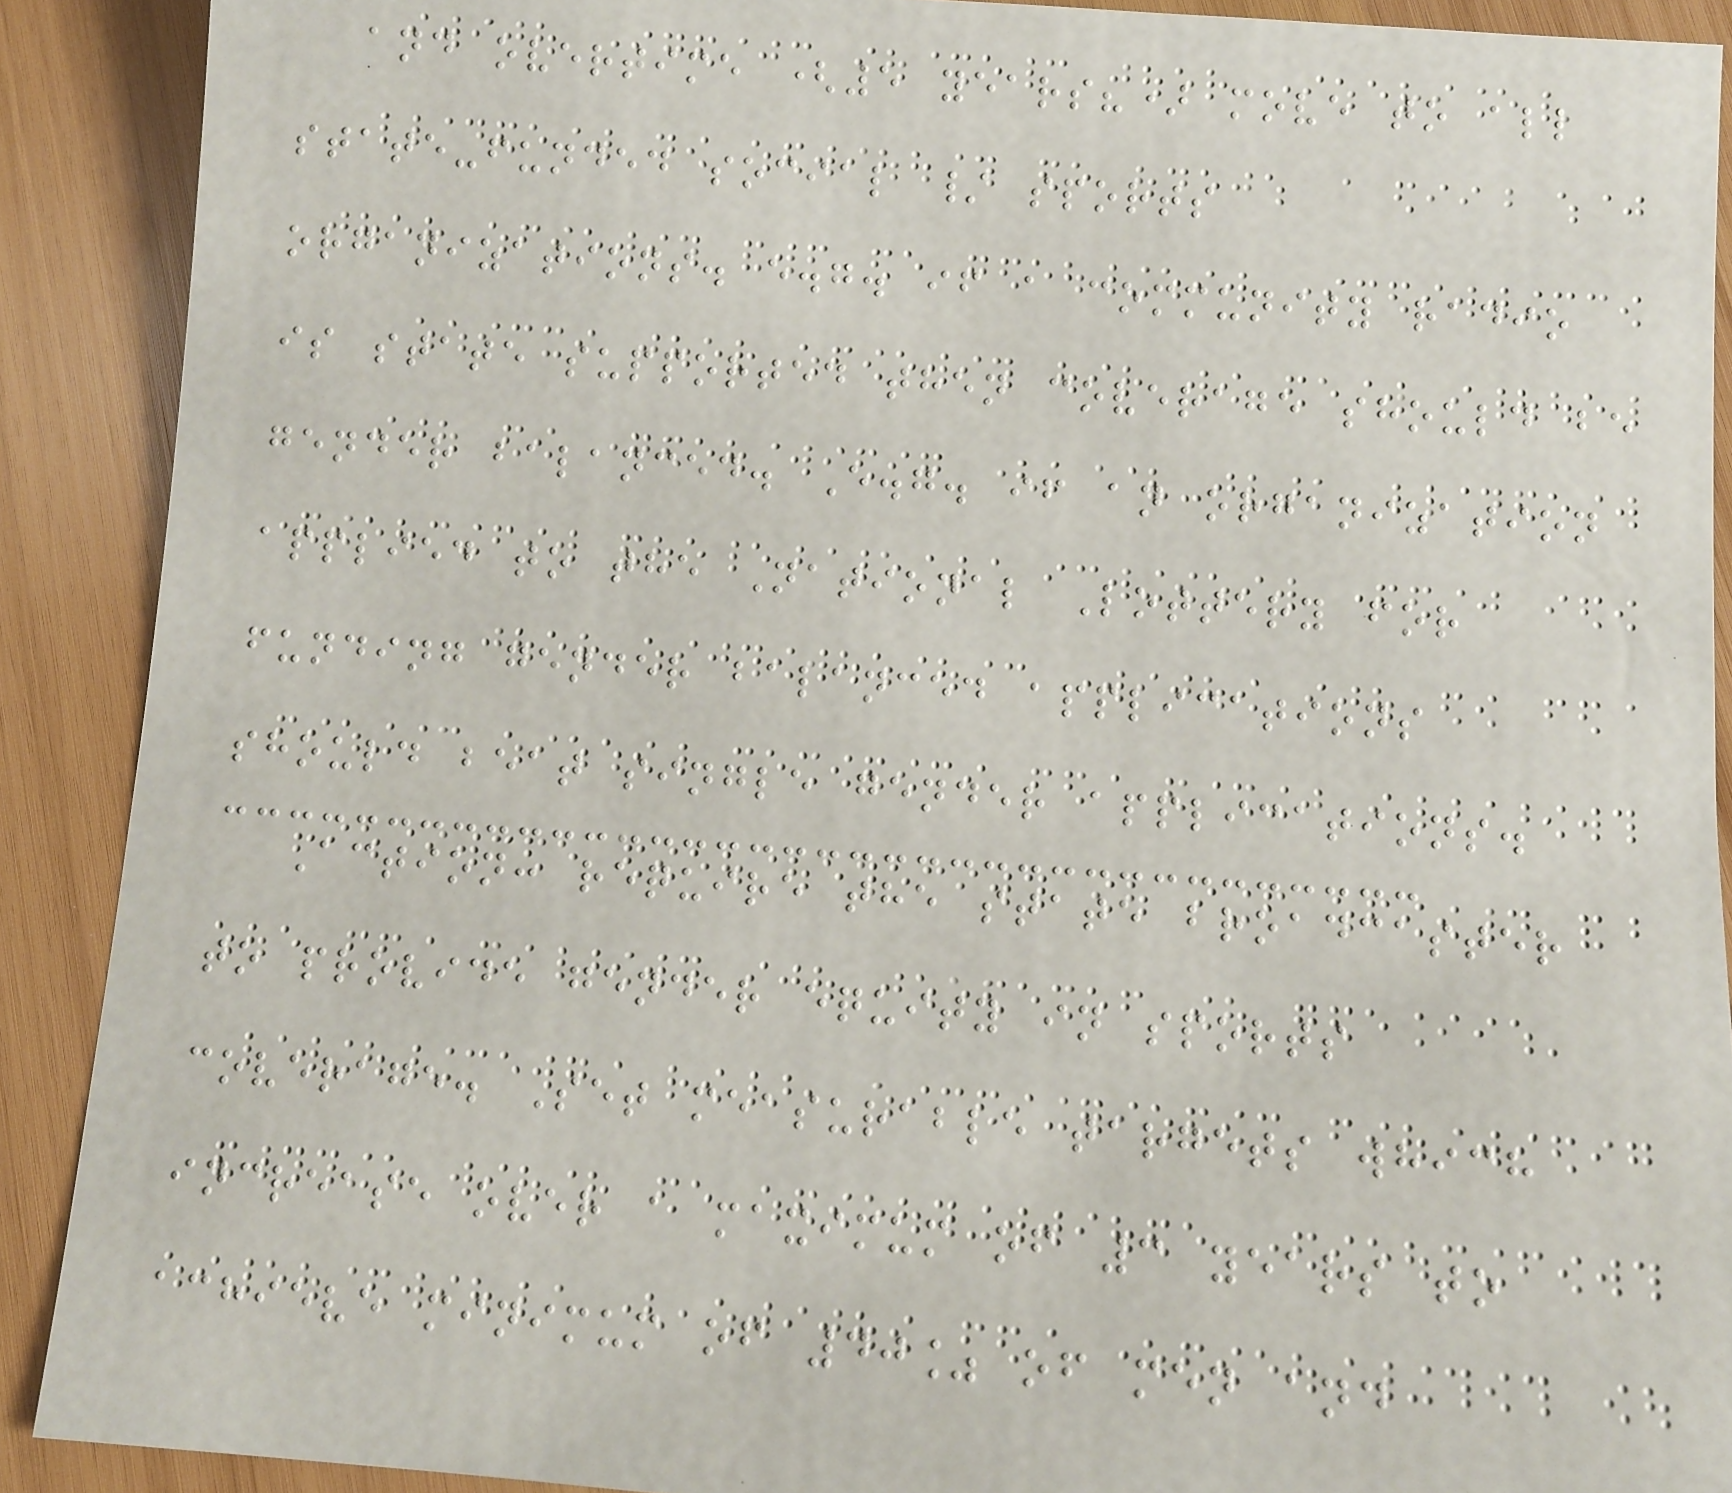and overtime (5 years?) move to all
state-funded social / sports
organizations. e.g. if a community radio
is state supported then coverage should be
gender balanced. E.g. if an organization
applied to the National Lottery for
funding gender balanced applications
should beat single gender applications.
Action: require the state broadcaster
to provide gender equity in sports
coverage. Set measurable targets which
increase over a maximum of 3 years to
achieve minimum of 40% of men and
